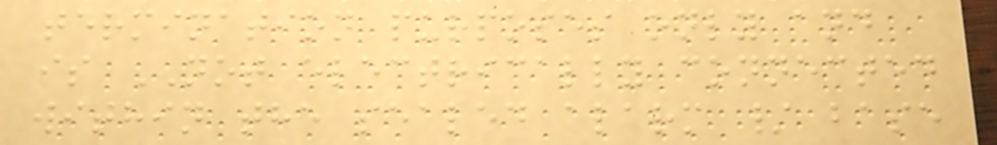termination purposes only and
is NOT electrically connected
within the sealed alarm / base
